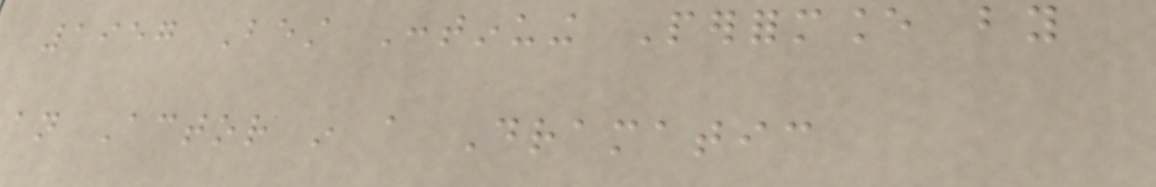1957 Best Continuing Performance by
an Actor in a Dramatic
